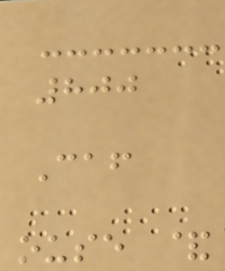800
Caf
ouse &
